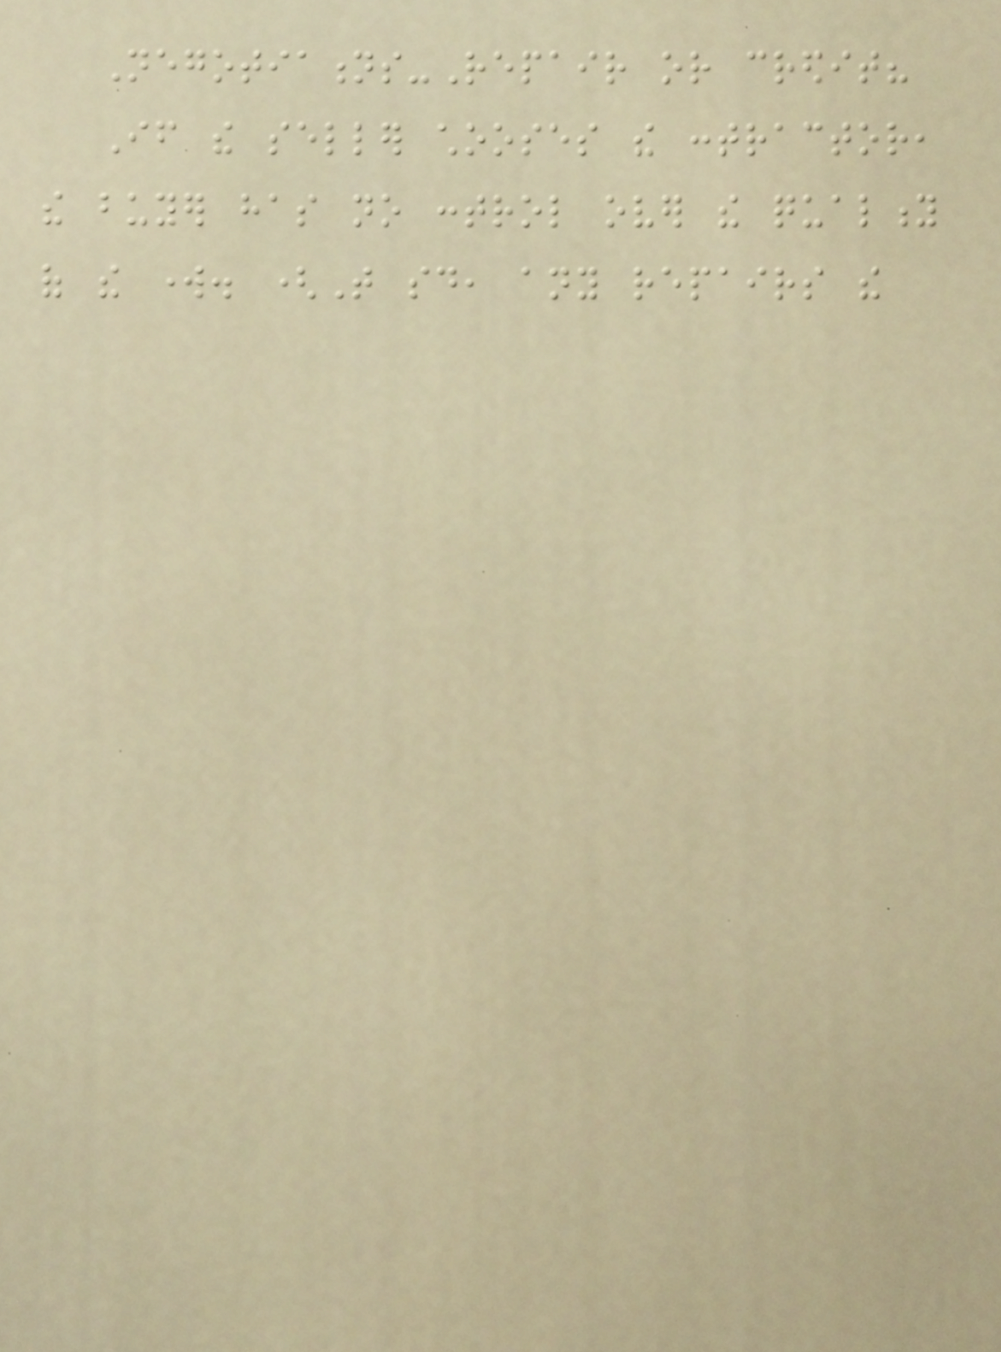Negotiations-Repair or credit?
If the seller chooses the contractor,
the buyer has no control over the quality
of the work. (That said, any repairs the
